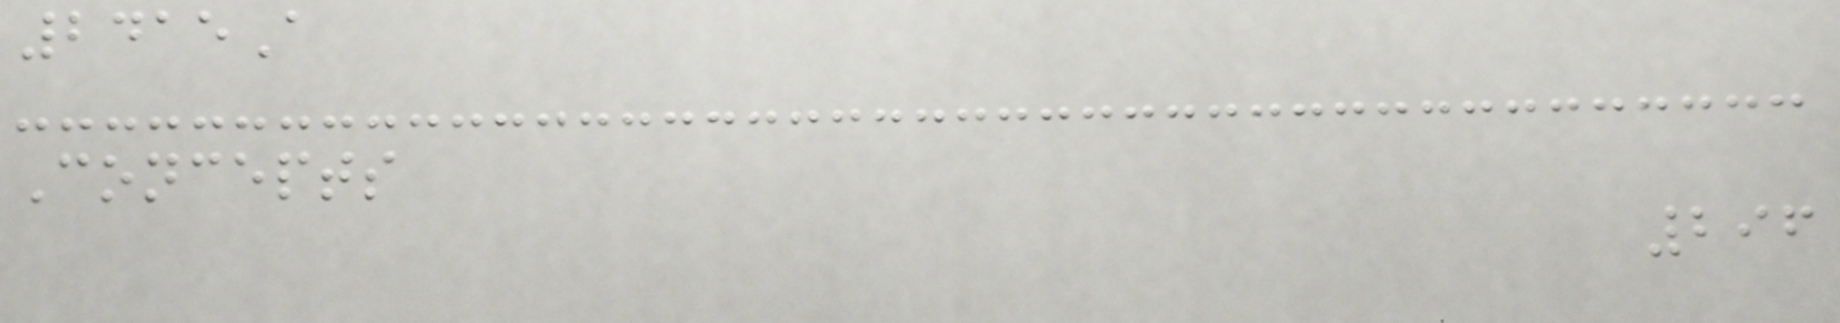2415A
Concepts
296
